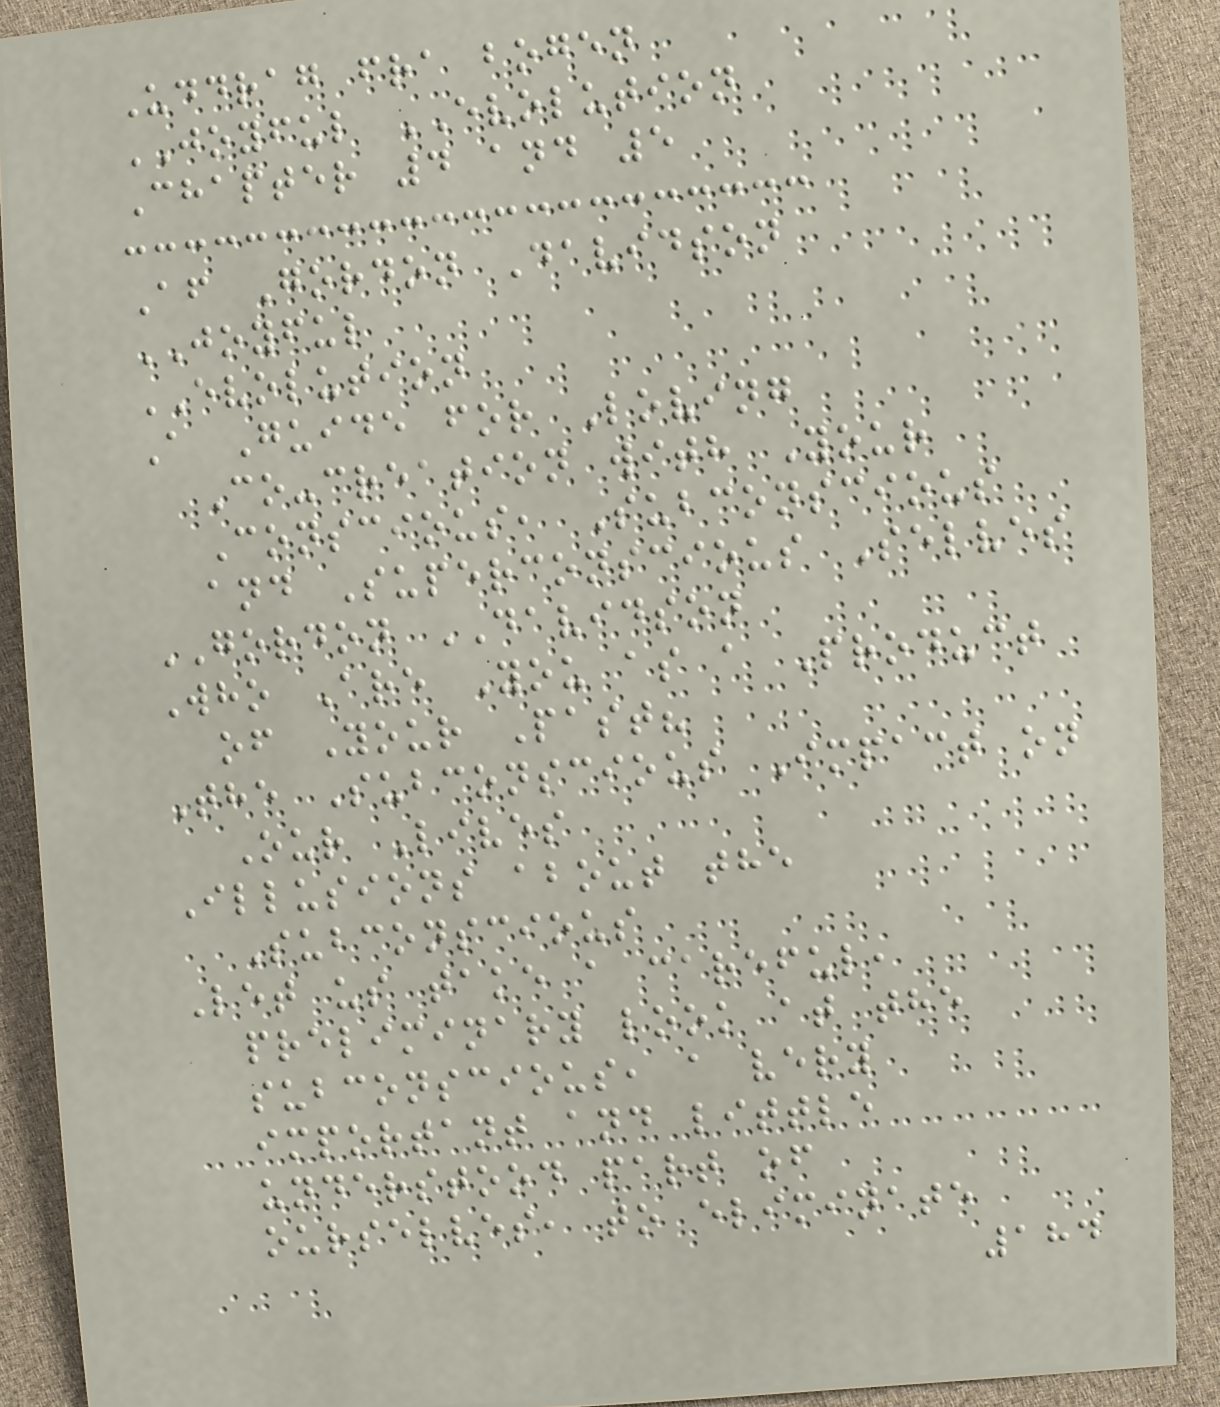Uddrag fra bogen
JOYFUL EVOLUTION
Chapter 4 and 5
Af Gordon Davidson
JOYFUL
EVOLUTION
A Guide for Loving
Co-creation with Your
Conscious, Subconscious
and Superconscious Selves
GORDON DAVIDSON
Who Are You as a Product
of Your Past?
The Subconscious Impact on
Our Lives
Illusions about the
Subconscious
Let us take a careful,
preliminary look at the
subconscious, a very
important and little
understood part of
ourselves, to eliminate
184
